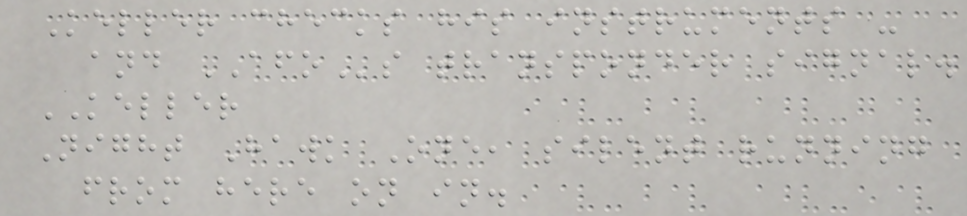Keller checks his instruments -
and AFOs transponder signal.
KELLER
Night Hawk One, silent running
from here on in.
